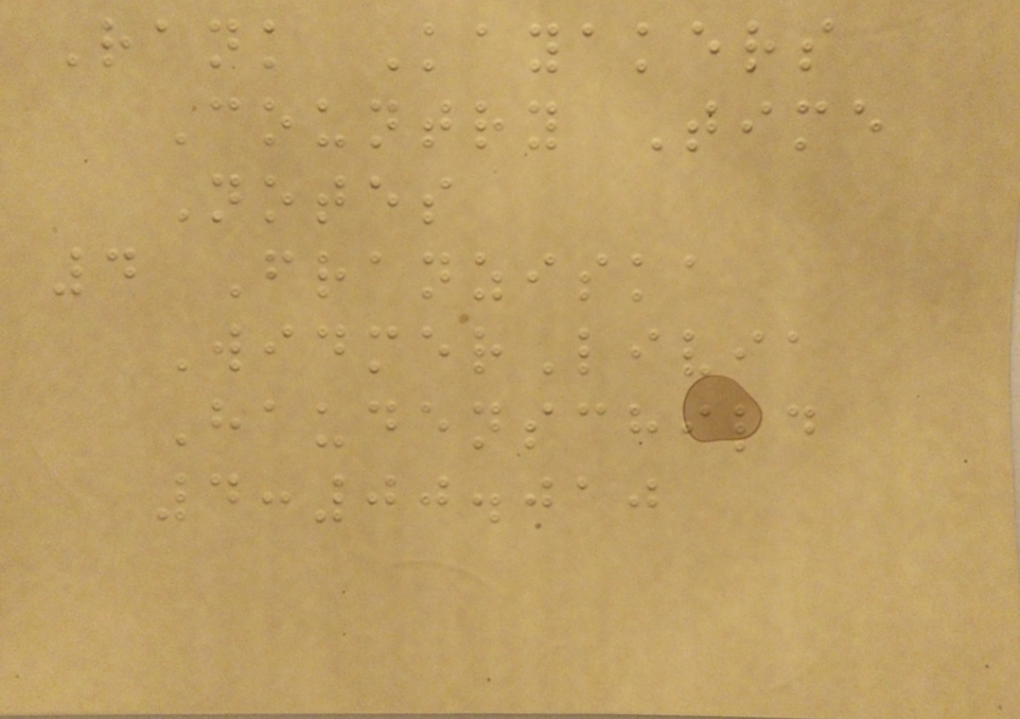Rank Kayakers
Country Time
Notes
4 Franziska
WidmerLivia
Haudenschild
4:00.010
